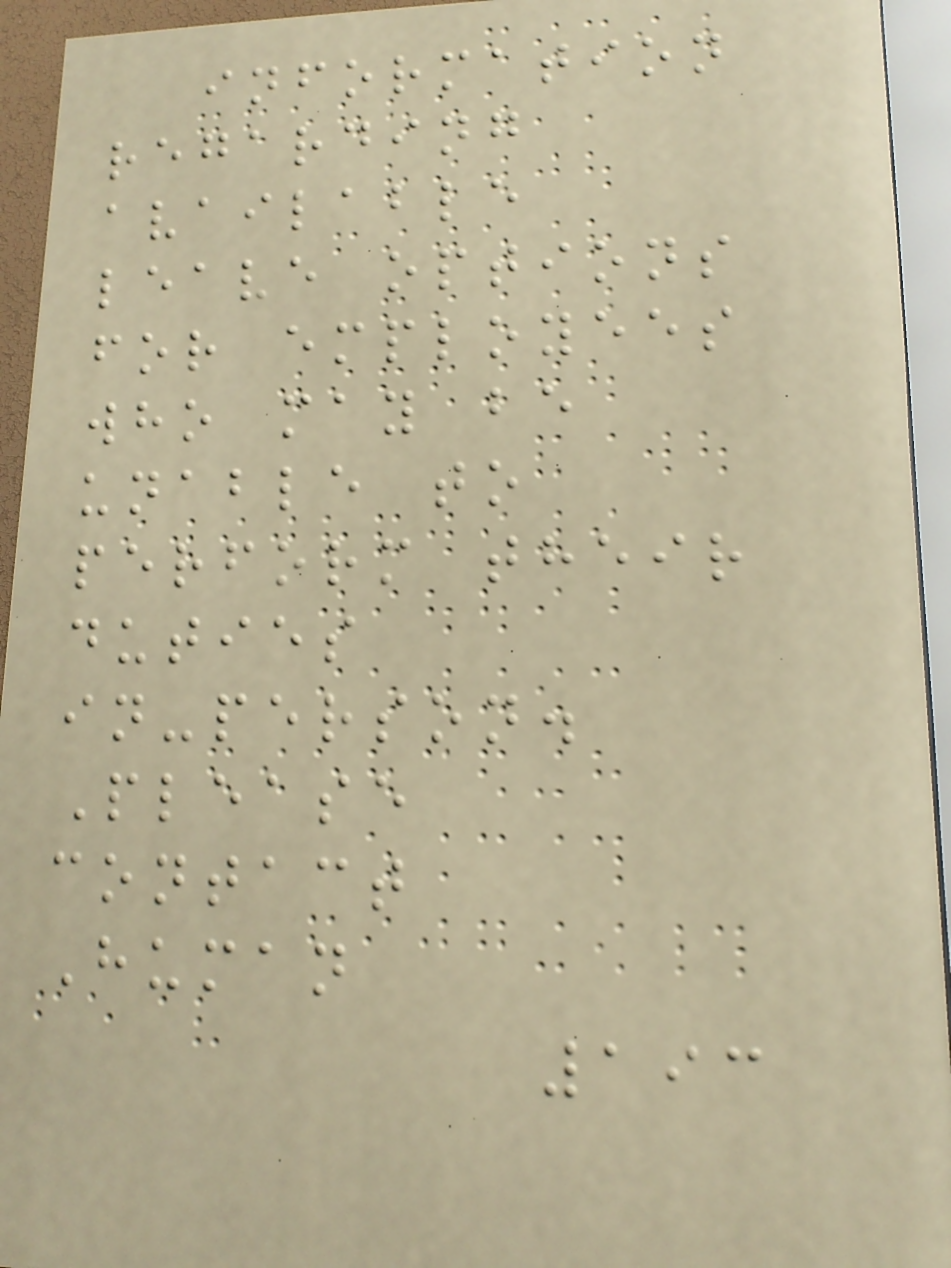information
regarding
available
leave options
for employees
who may be
unable to
perform their
duties
in-person.
Please
contact
Human
193
